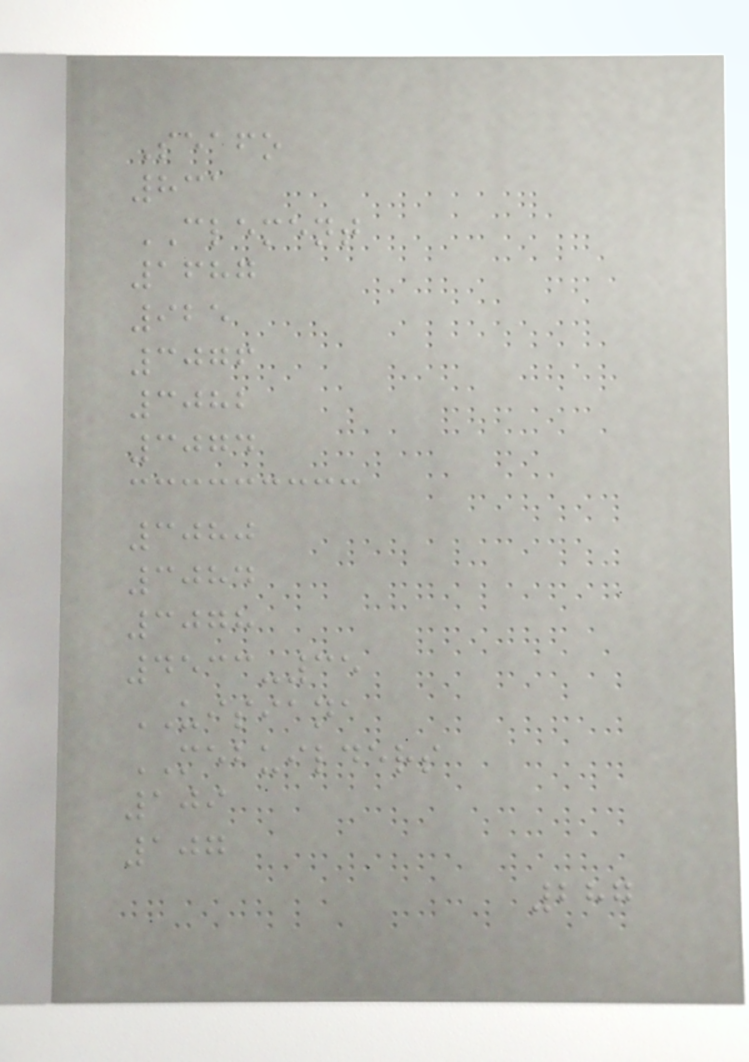Seafo
831
CLEMENT
1687
925
3076
3082
3074
3080
3084
3078
4533-35
UISIANA
MEBUILDERS
109
107
287
